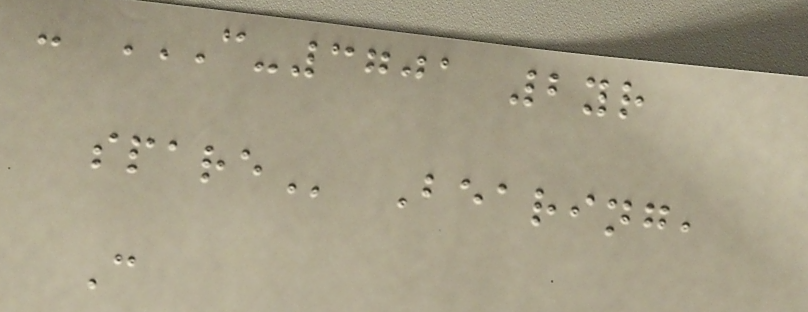- C-3701 2YR
SPARE Bearing,
C
